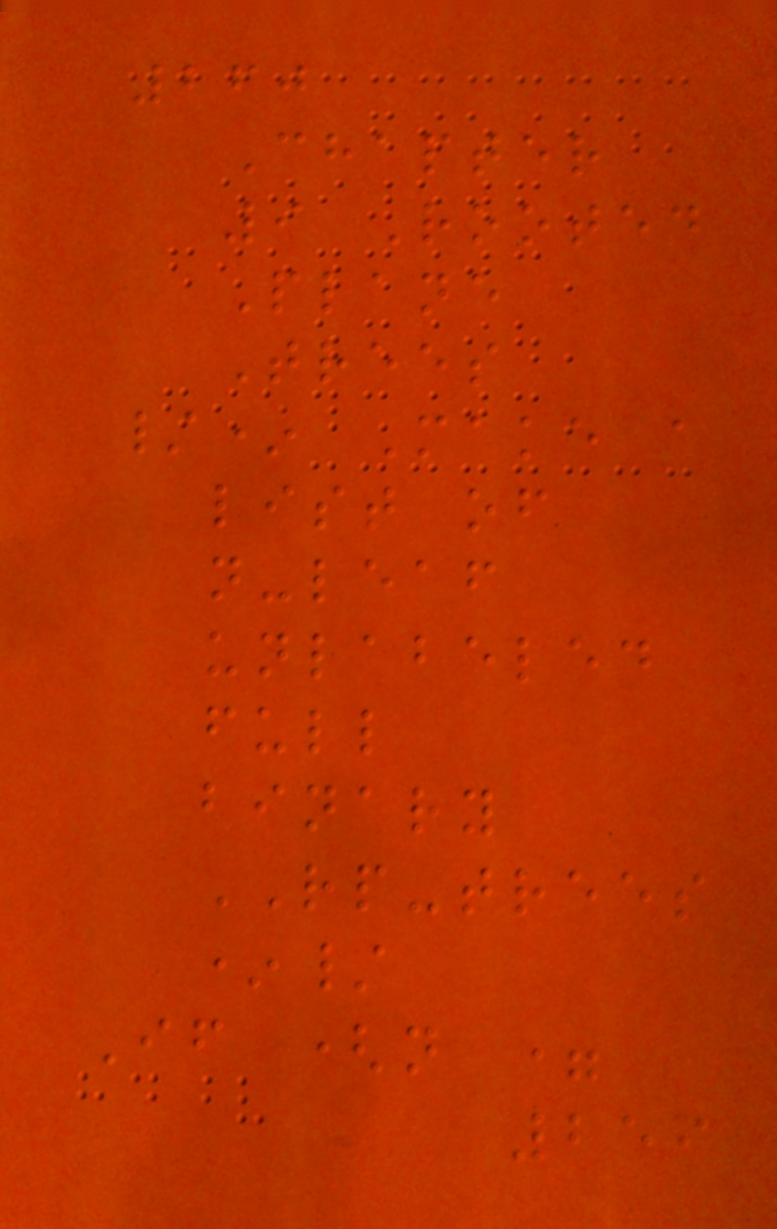260
Chapter
9 Rooted
Plane
Trees
/* Make a
list of
n-leaf
unlabeled
full
binary
RP-trees
*/
If (n =
259
